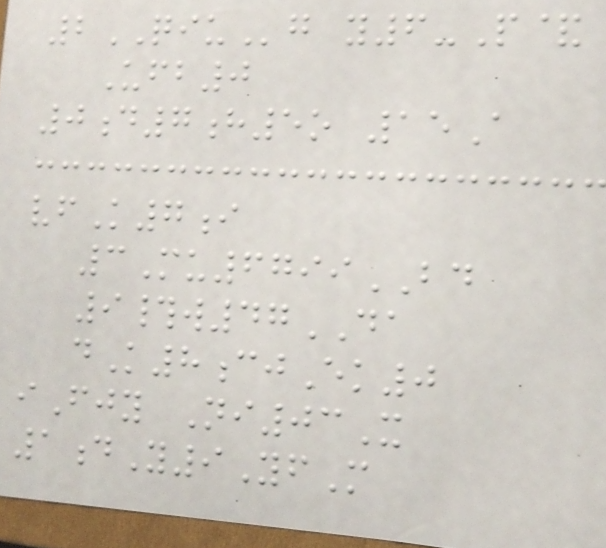2QIUg y6-P&
Ufb0
0d7h5o 15A
vfK7i
3Mu6799BD
9#w47DA
dK8cjEk0
iFjy Ni03X
1dY9YfM
